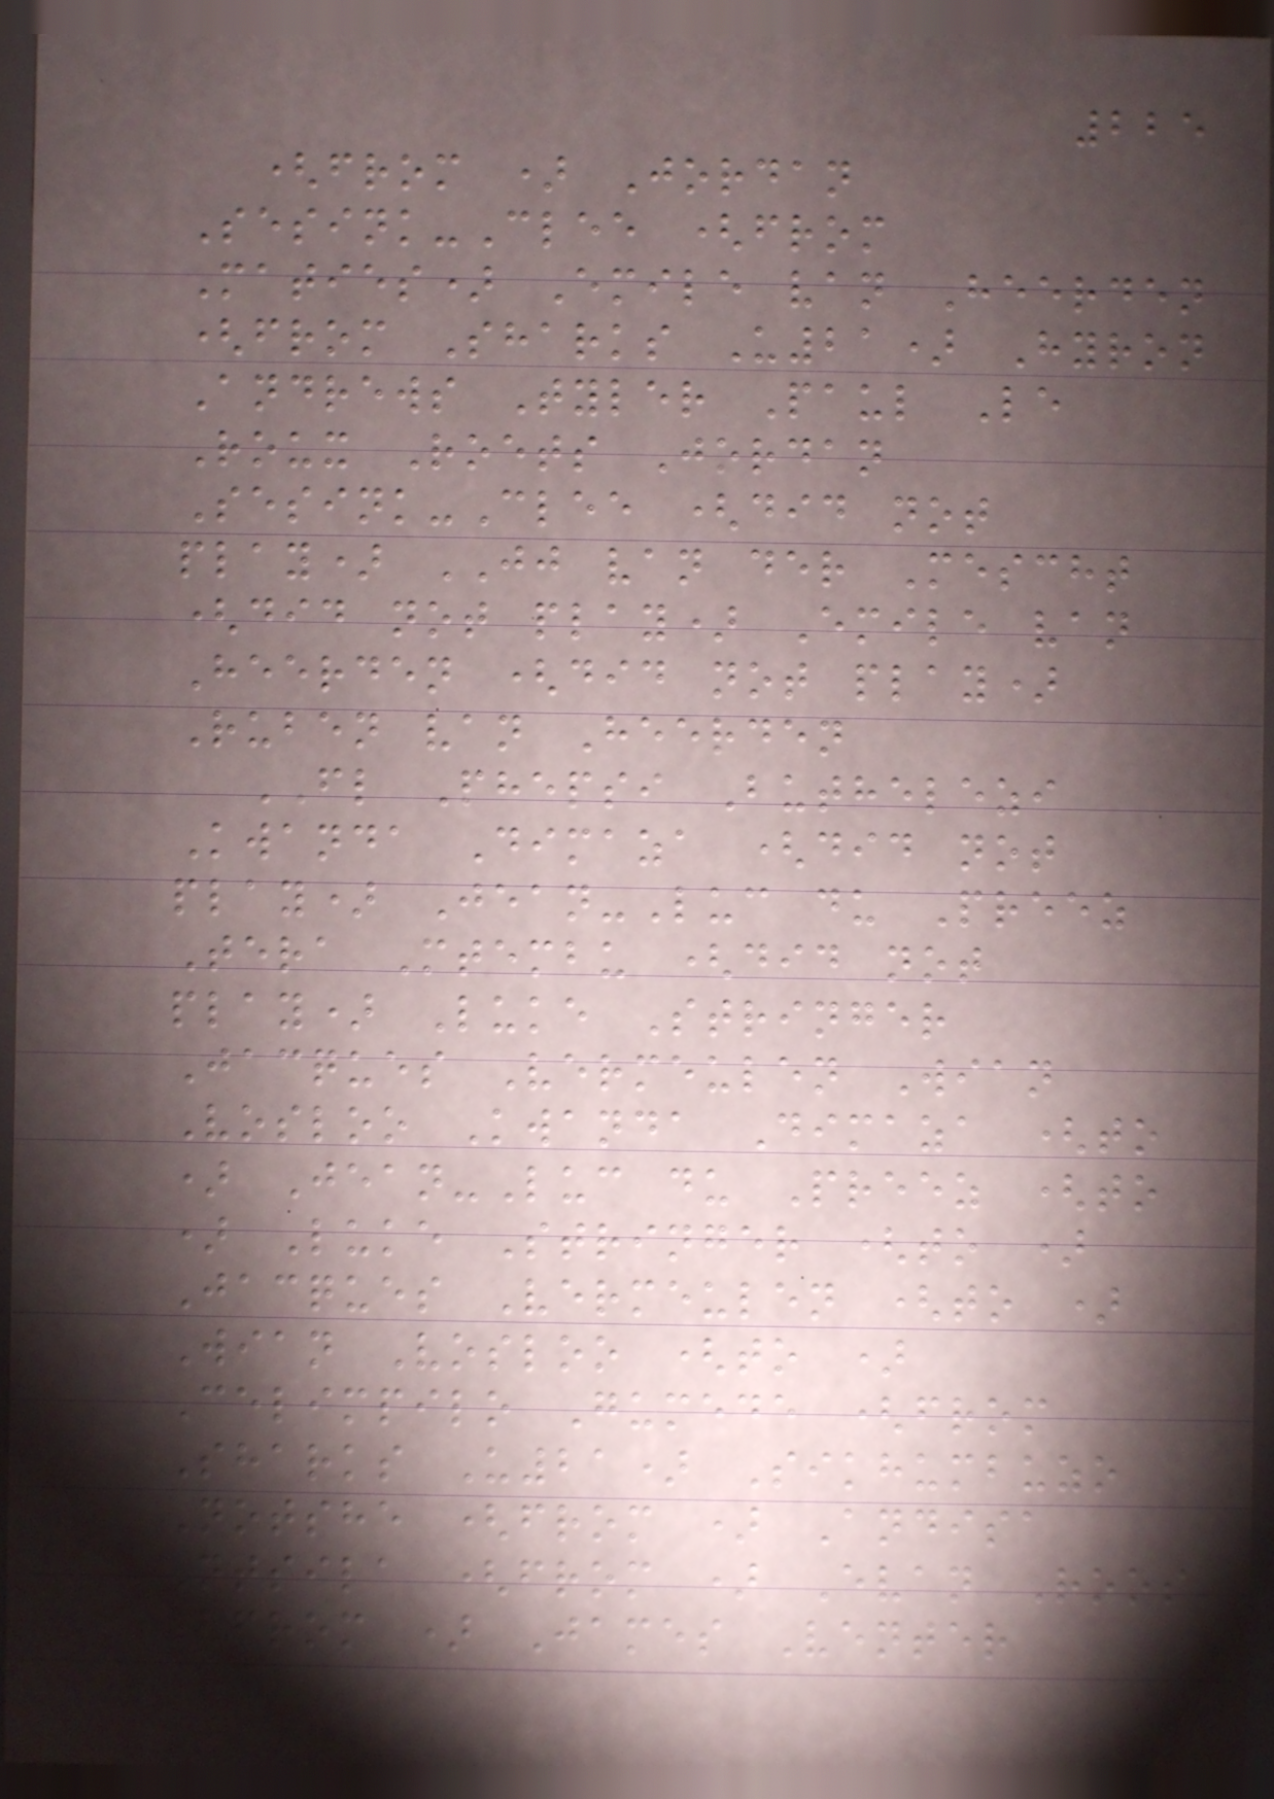225
(from ) Jordan
Sesink-Clee (from
Maties) Emile van Heerden
(from Sharks U21) Hyron
Andrews Tyler Paul Le
Roux Roets Jordan
Sesink-Clee (did not
play) JJ van der Mescht
(did not play) Emile van
Heerden (did not play)
Ruben van Heerden
FL Phepsi Buthelezi
Kwanda Dimaza (did not
play) Jean-Luc du Preez
Tera Mtembu (did not
play) Luke Stringer
Jacques Vermeulen Wian
Vosloo Kwanda Dimaza (to
) Jean-Luc du Preez (to
) Luke Stringer (to )
Jacques Vermeulen (to )
Wian Vosloo (to )
Celimpilo Gumede (from
Sharks U21) Sikhumbuzo
Notshe (from ) Andisa
Ntsila (from ) Evan Roos
(from ) James Venter
